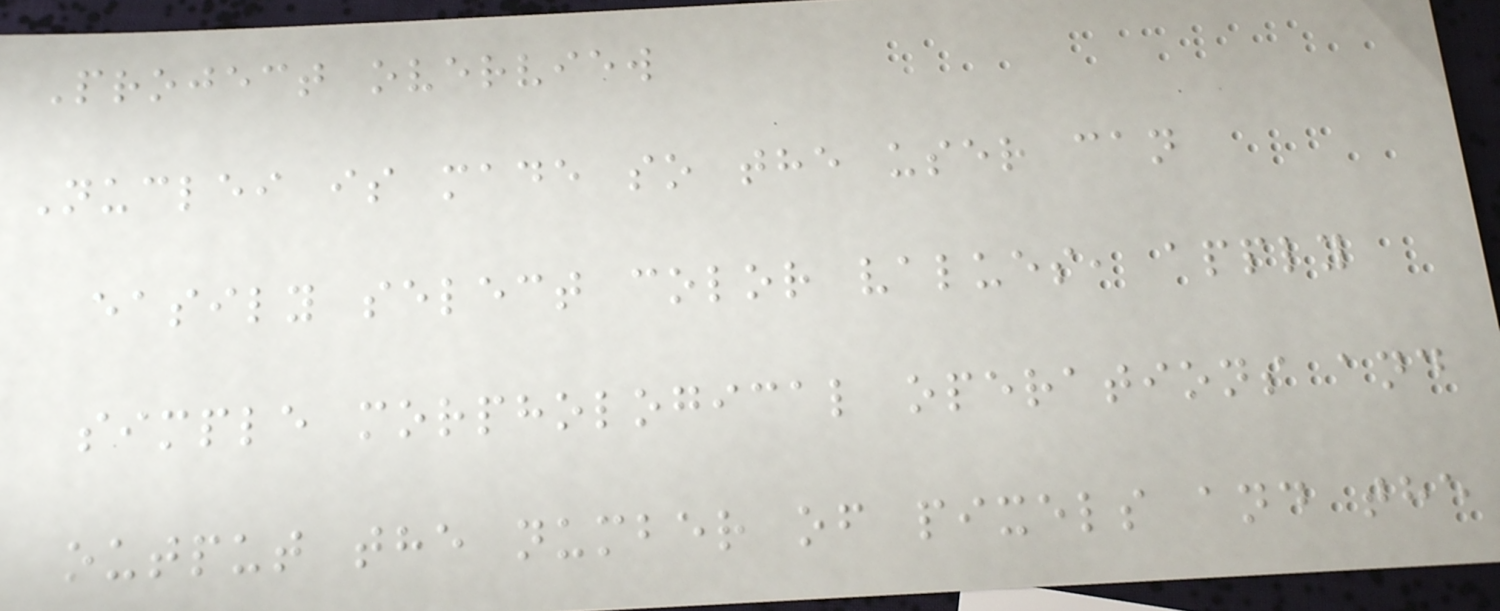Project overview
Nuclei is made so the user can
easily select color values, apply
simple morphological operations and
output the number of pixels and the
